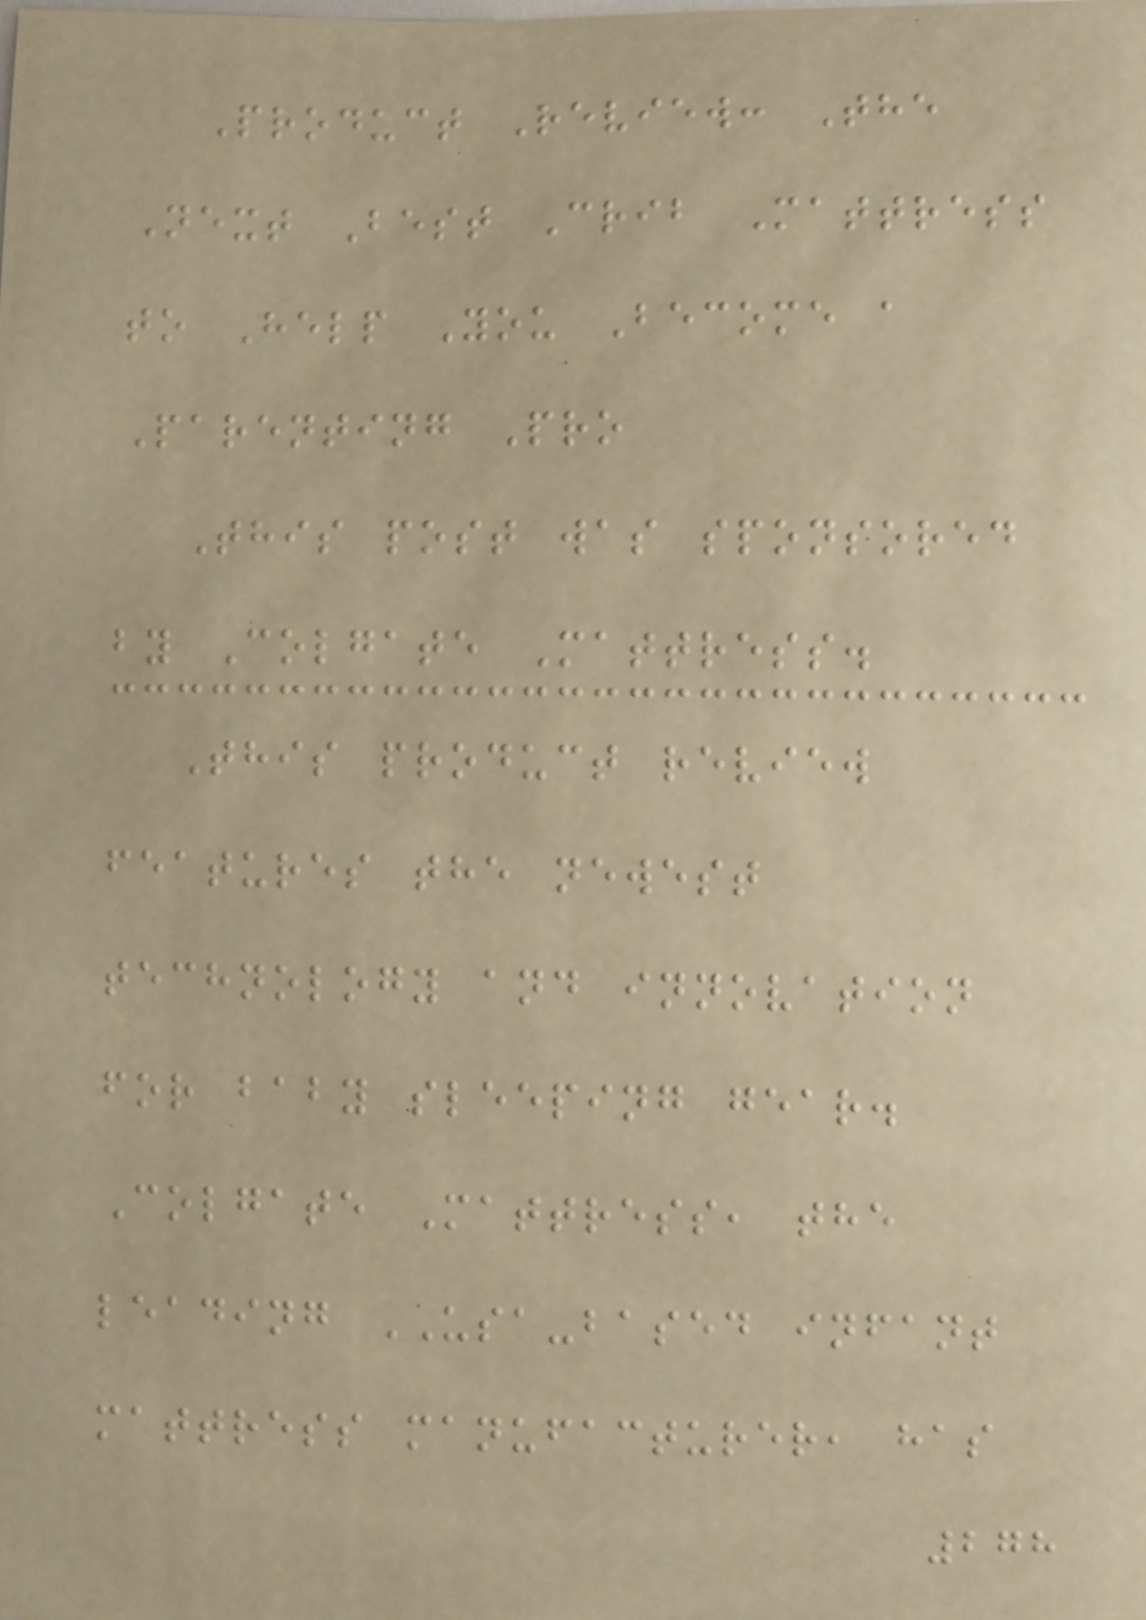Product Review: The
Next Best Crib Mattress
to Help You Become a
Parenting Pro
This post was sponsored
by Colgate Mattress.
This product review
features the newest
technology and innovation
for baby sleeping gear.
Colgate Mattress, the
leading USA-based infant
mattress manufacturer, has
278
